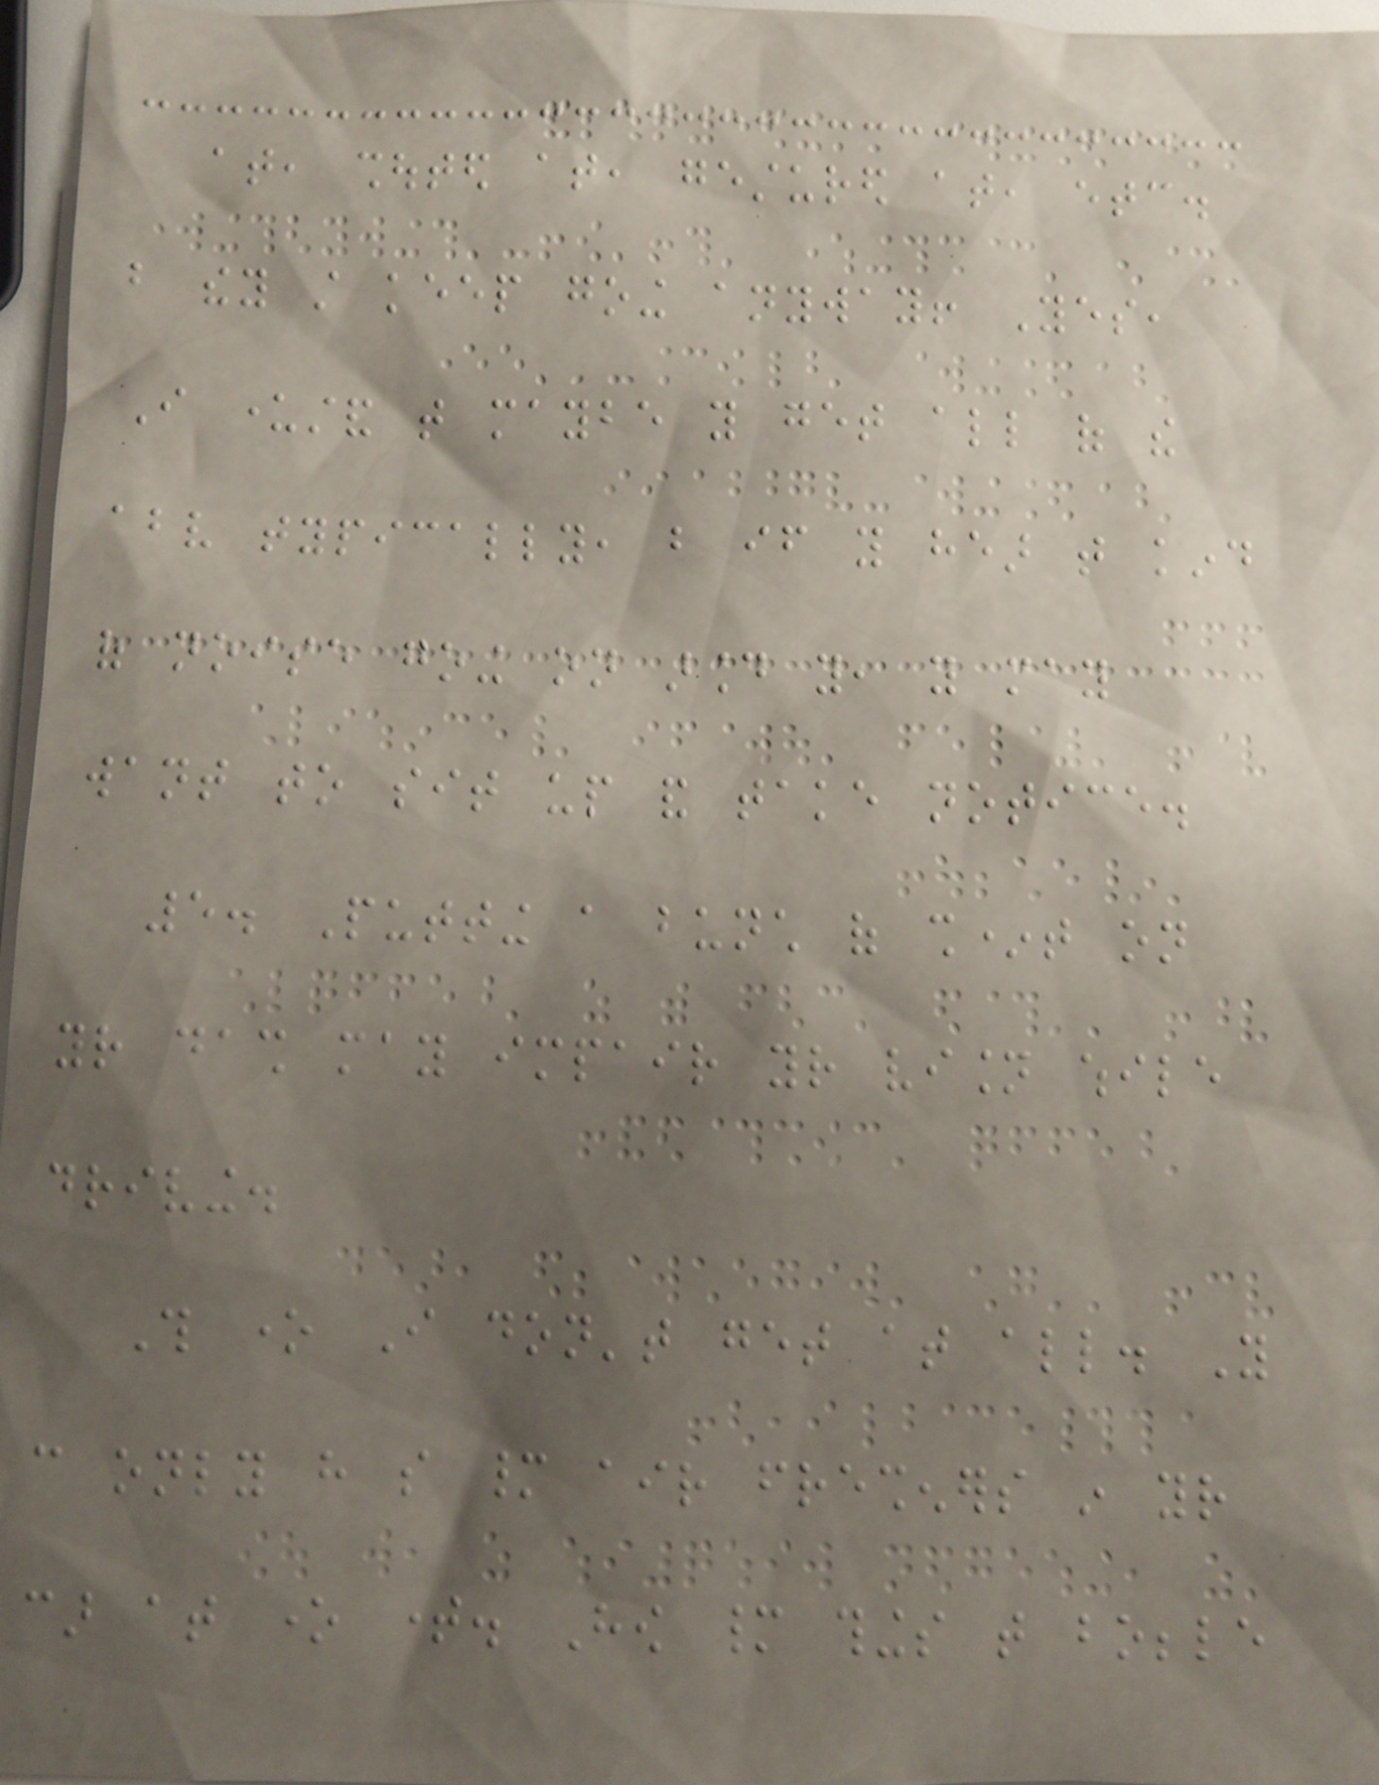at, shouted at, gestured at, etc.
but they still keep going anyway! Yes,
I understand that maybe you get all of the
above typically, but if you hear that kind
of noise going on around you, you may
want to sit up and take notice.
5. Putting a bunch of sh*t on
your dash may impair your vision while
driving.
This one I don't get at all. You
can only have so many air fresheners in your
car at one time. How many things that bobble
